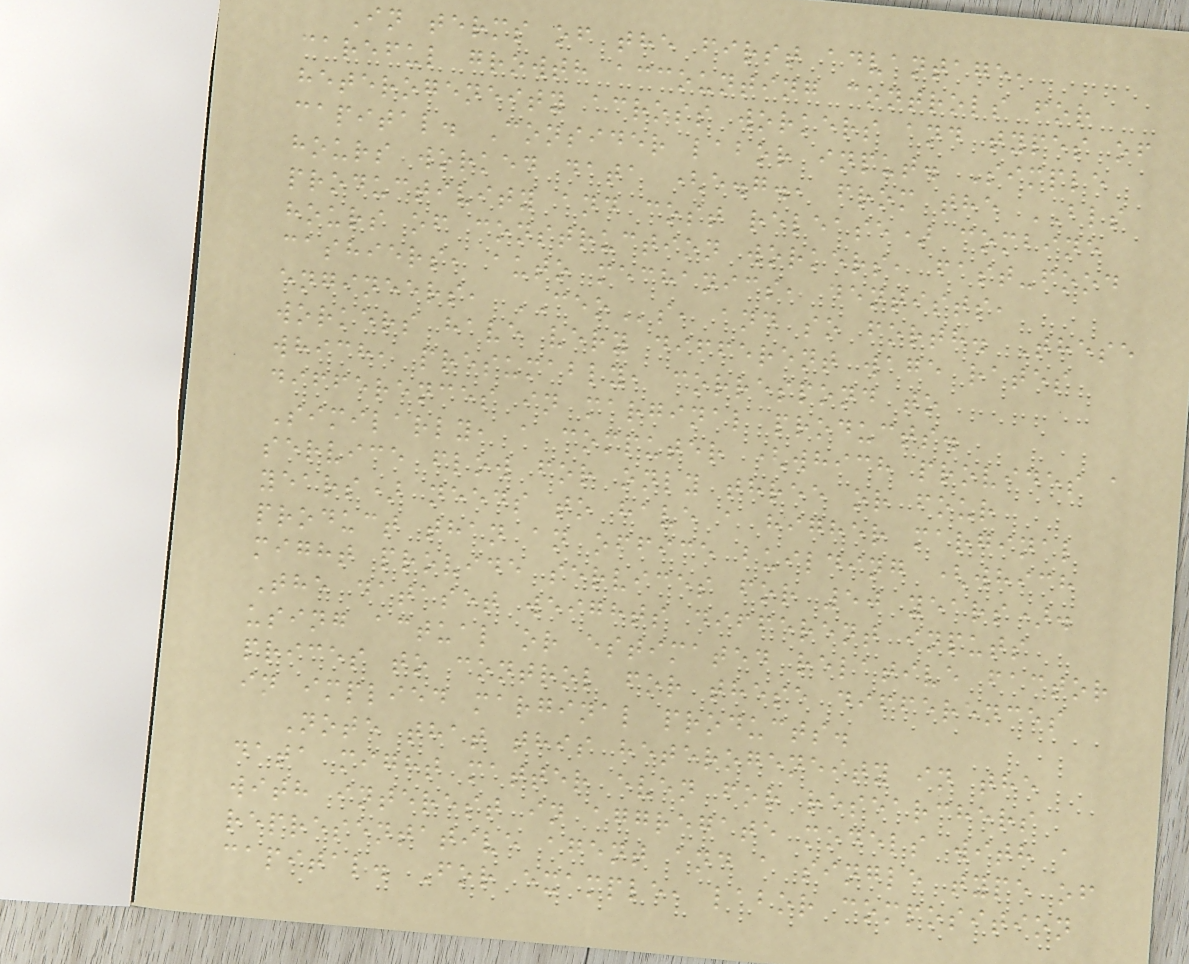In terms of the first advantage,
careful growth accounting controls for
heterogeneity across workers and types of
capital. Consider labor input. Simple
hours worked data (e.g., from the BLS
productivity and cost release) combine
hours of construction workers, fast-food
cashiers, auto mechanics, dentists,
engineers, CEOs, and so forth. These
workers have very different wage rates
which, presumably, correspond to
differences in marginal products.
Similarly, a computer (which provides a
service flow for only three or four
years) needs to have a higher marginal
product than an office building (which
might provide services for 50 years).
The dataset weights different inputs
using actual or estimated relative factor
prices to control for these differences
in implied marginal products.
Note that this heterogeneity in the
data might matter even for researchers
with interest in aggregate models with a
representative agent and a single type of
capital. For example, labor composition
